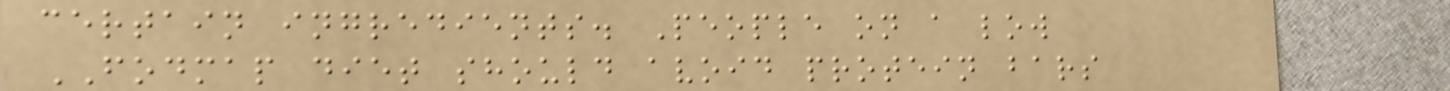certain ingredients. People on a low
FODMAP diet should avoid protein bars
